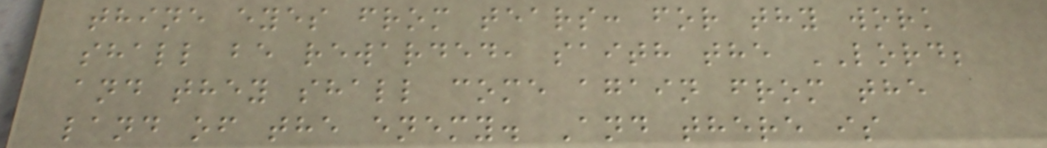thine eyes from tears: for thy work
shall be rewarded, saith the LORD;
and they shall come again from the
land of the enemy. And there is
